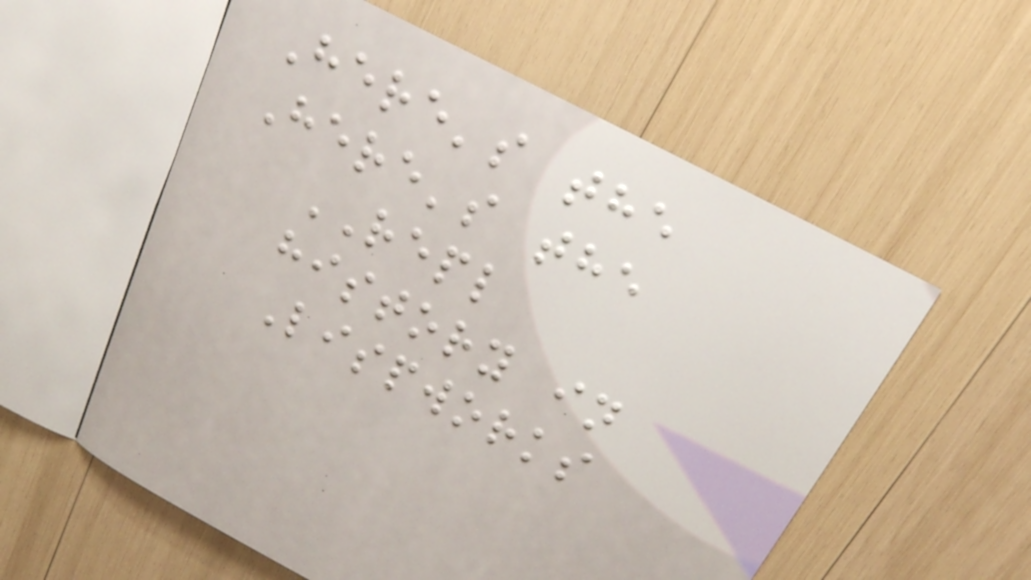Here's the
Here's the
REPL
history in
Lispworks
